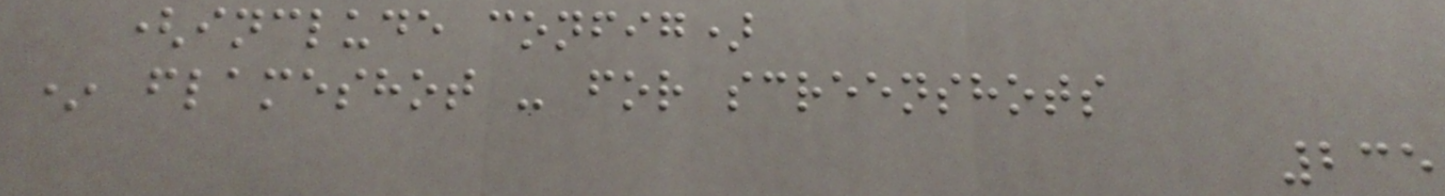(include config)
* flameshot - for screenshots
235
